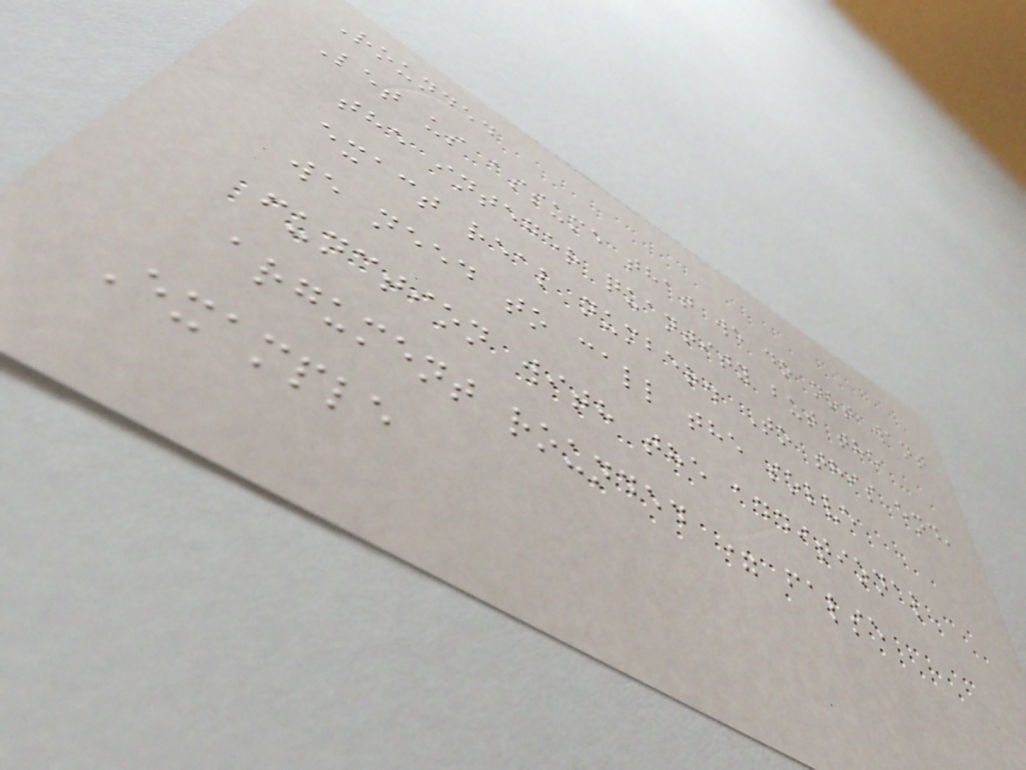Rounded
Let us assume that we do not want
the integer quantity but the
exact real number. To this end,
we need to call the solve
function with the additional
argument rounded = false
Example
